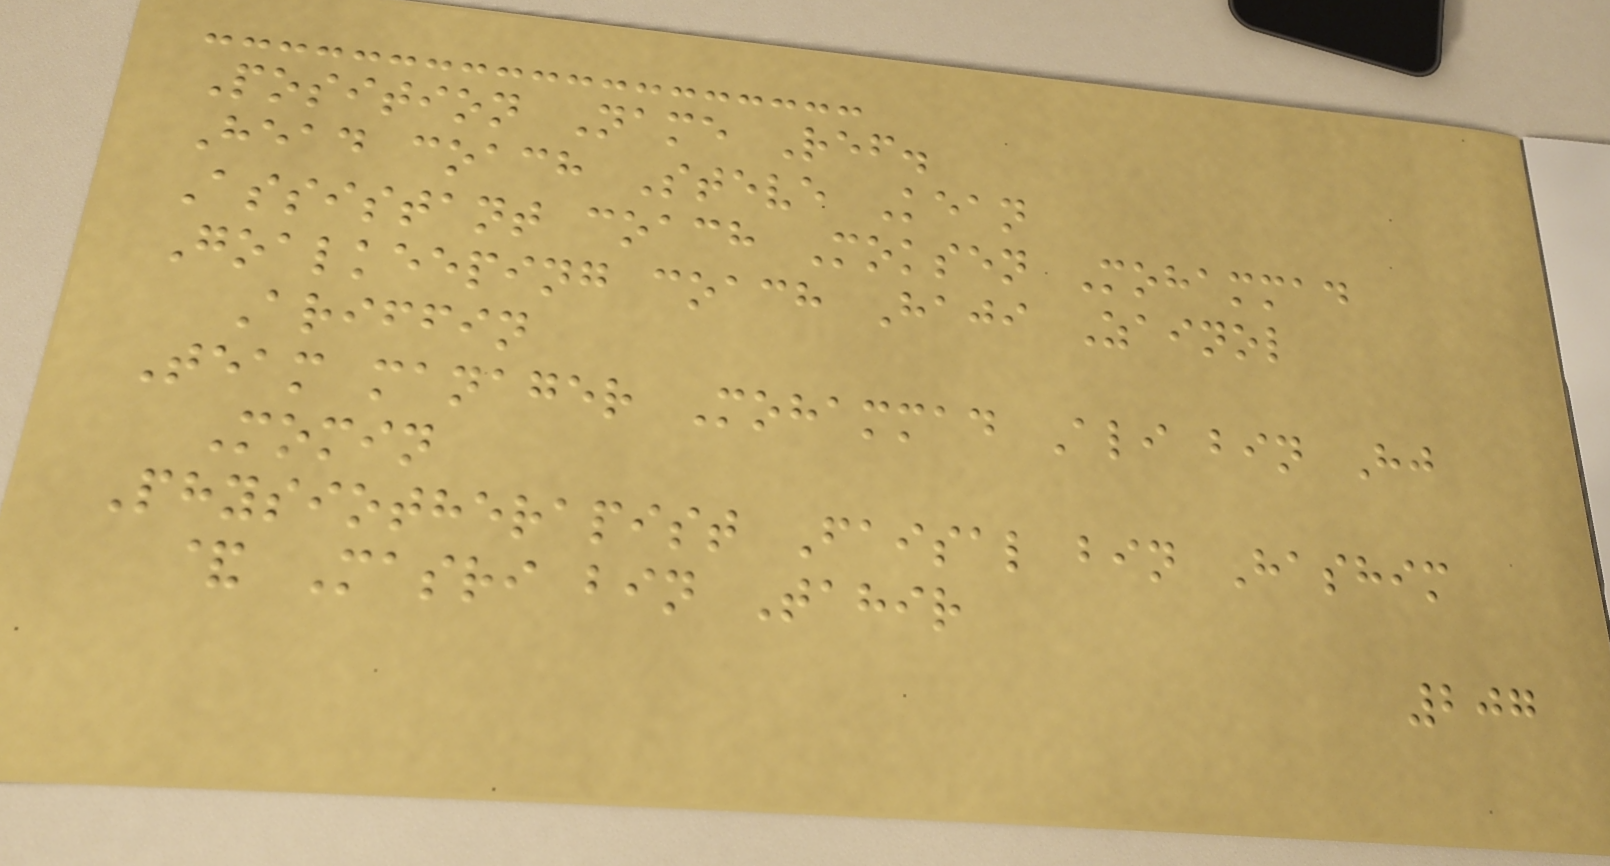Position Name Ref.
Head coach Steve Kean
Assistant coach Moksen Mohammad
Goalkeeping coach Haji Zainol
Ariffin
Team manager Mohammad Ali bin Hj
Momin
Physiotherapist Faisal bin Hashim
& Masri bin Tahir
207
